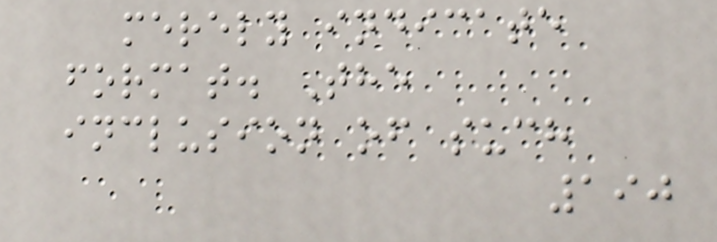merely indicate
format. The
inclusion of such
190
